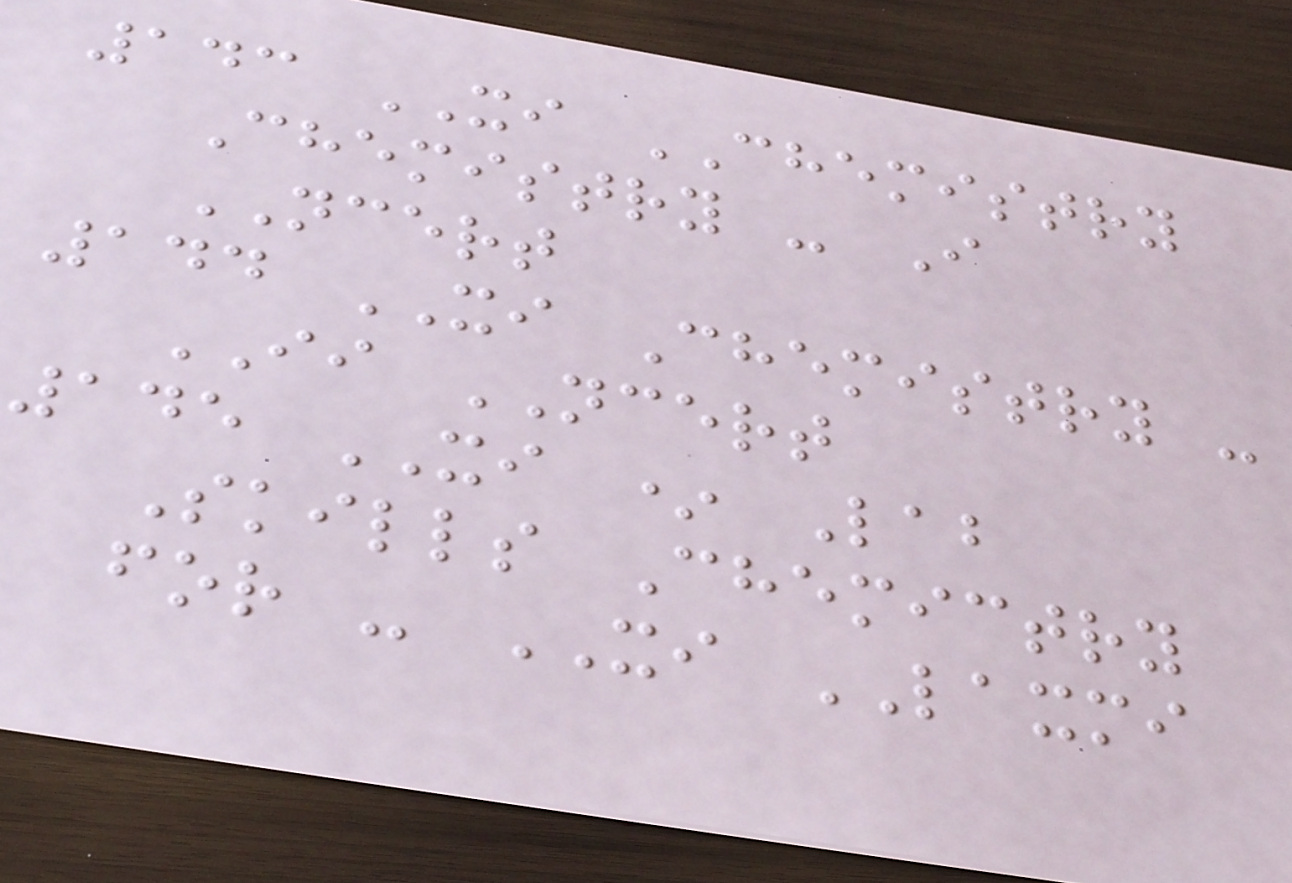143 XI CHEMISTRY
Chemistry - I
NCERT
144 XI Chemistry -
II NCERT
145 XI * Lab
Skills Chemictry
for - XI LAXMI
